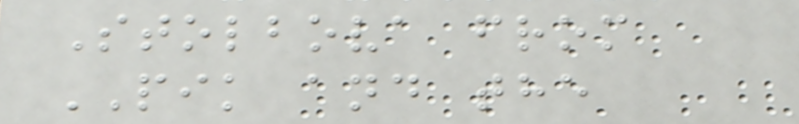Stolbova from
PIK and the
